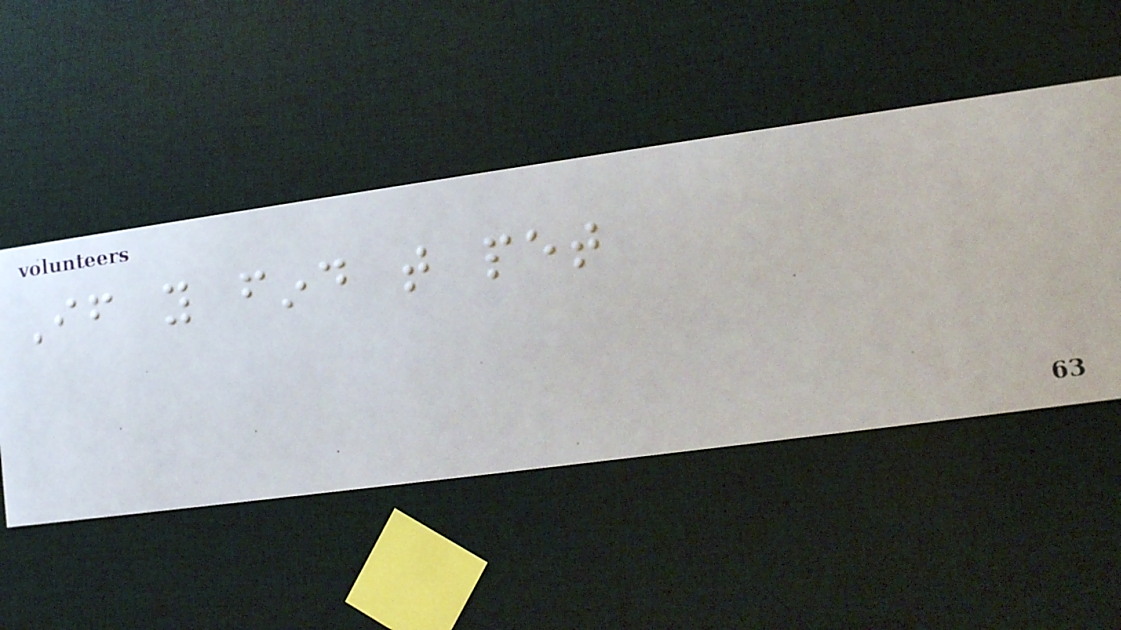If you find that pet
